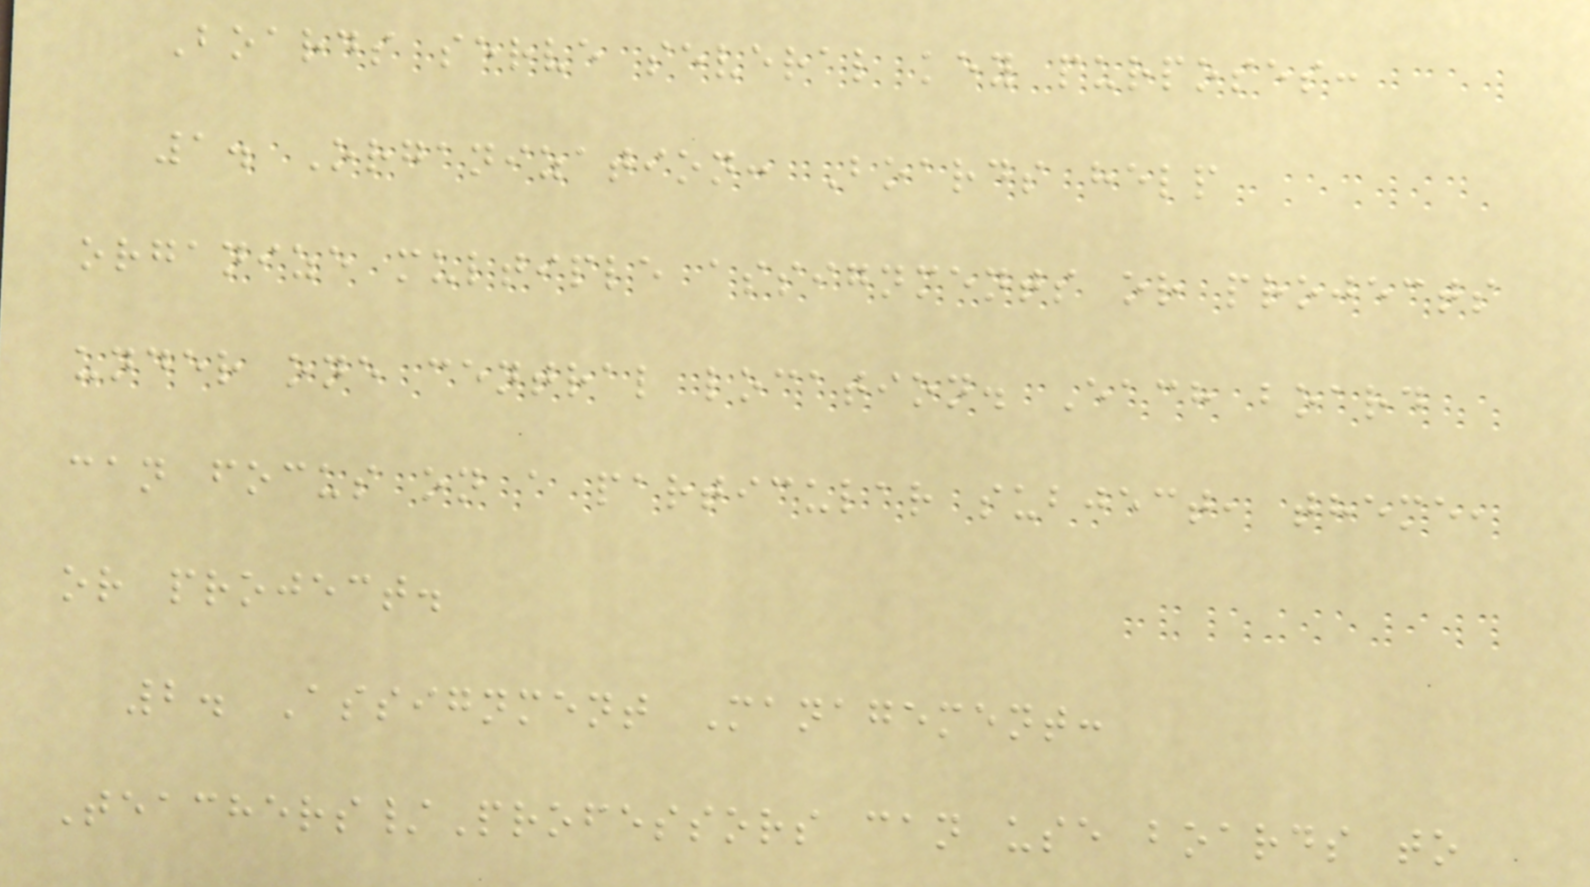Boards serve several key purposes:
1. Organization: Boards help
organize multiple assignments or projects
under one central location. Each board
can focus on a particular subject, theme,
or project.
2. Assignment Management:
Teachers/Professors can use boards to
